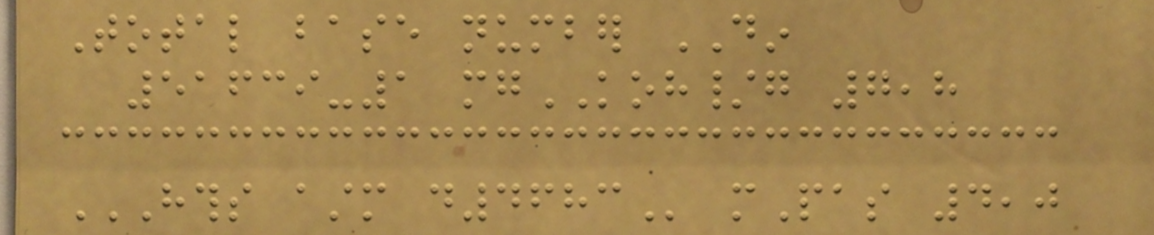Total base number DIN
51639-1 mgKOH/g 7,8
HTHS ASTM D4683 mPas 4,0
